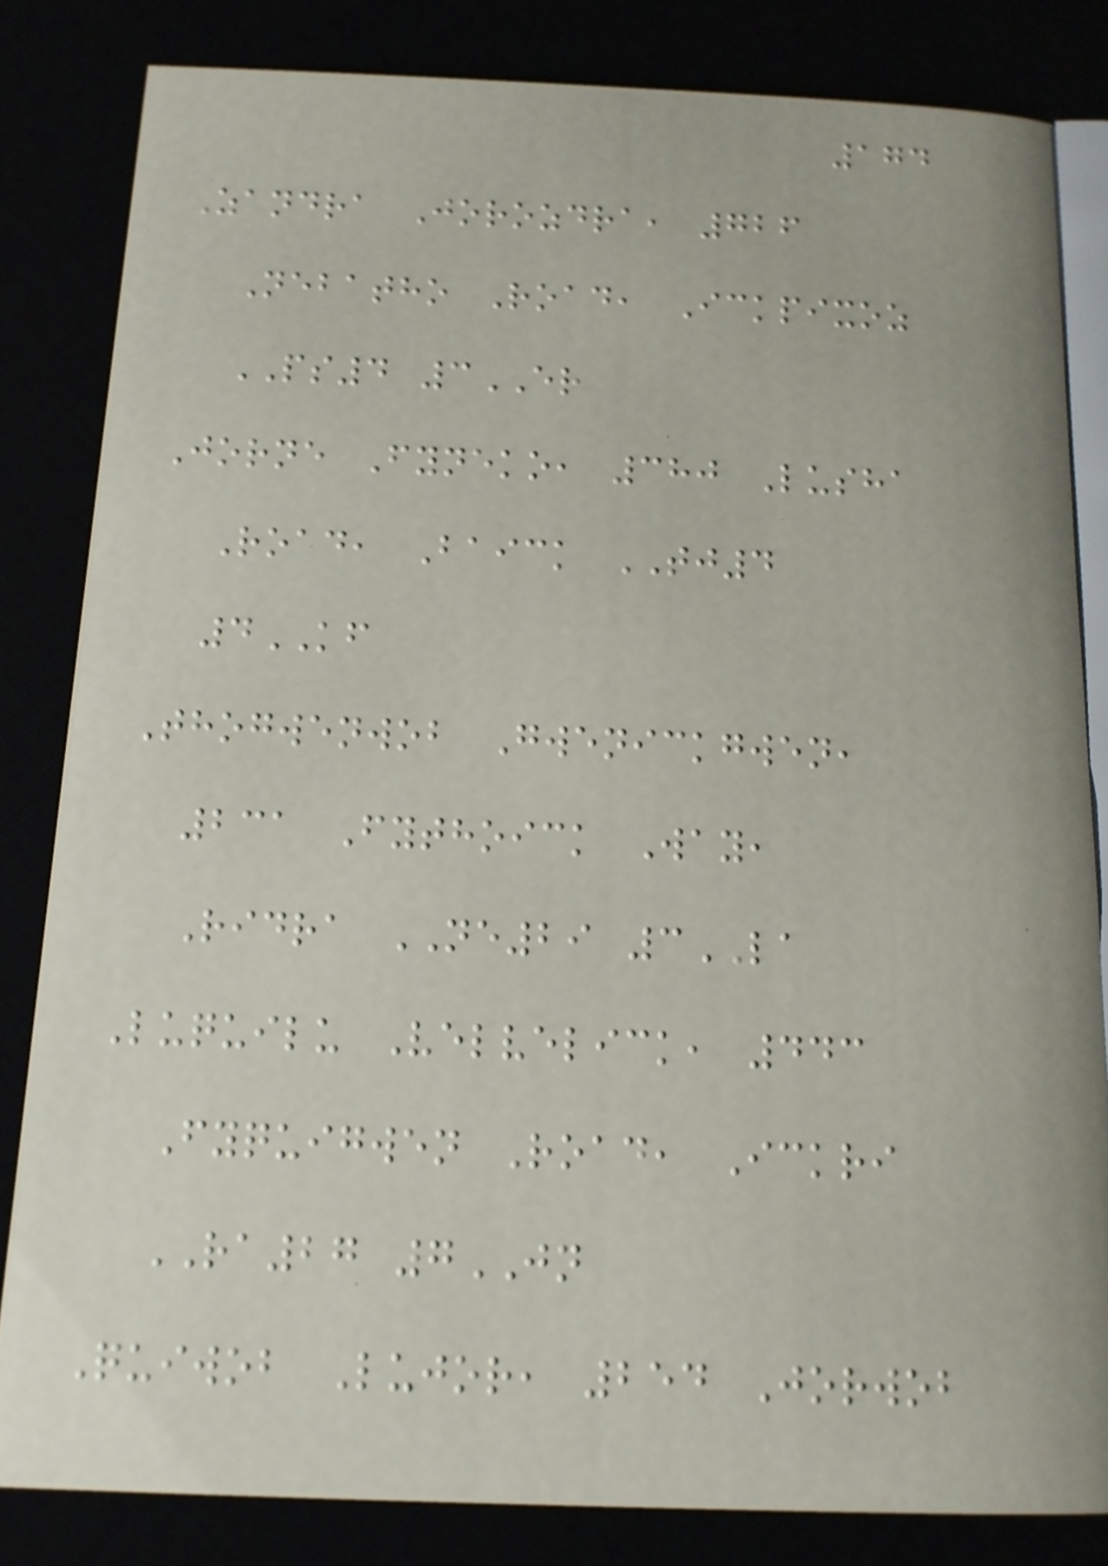174
Zandra Jorozdra, 726
Nebatho Road, Ickpixoz
PS4 3ER
Jorne Fyneko, 380 Lusha
Road, Baick TJ4
4KF
Thogwenwob Gwenickgwen,
231 Fythoick Way,
Ridra NE29 3LA
Luquilu Velvelick, 443
Fyquigwen Road, Ickri
RA27 7JN
Quiwob Lujor, 254 Jorwob
